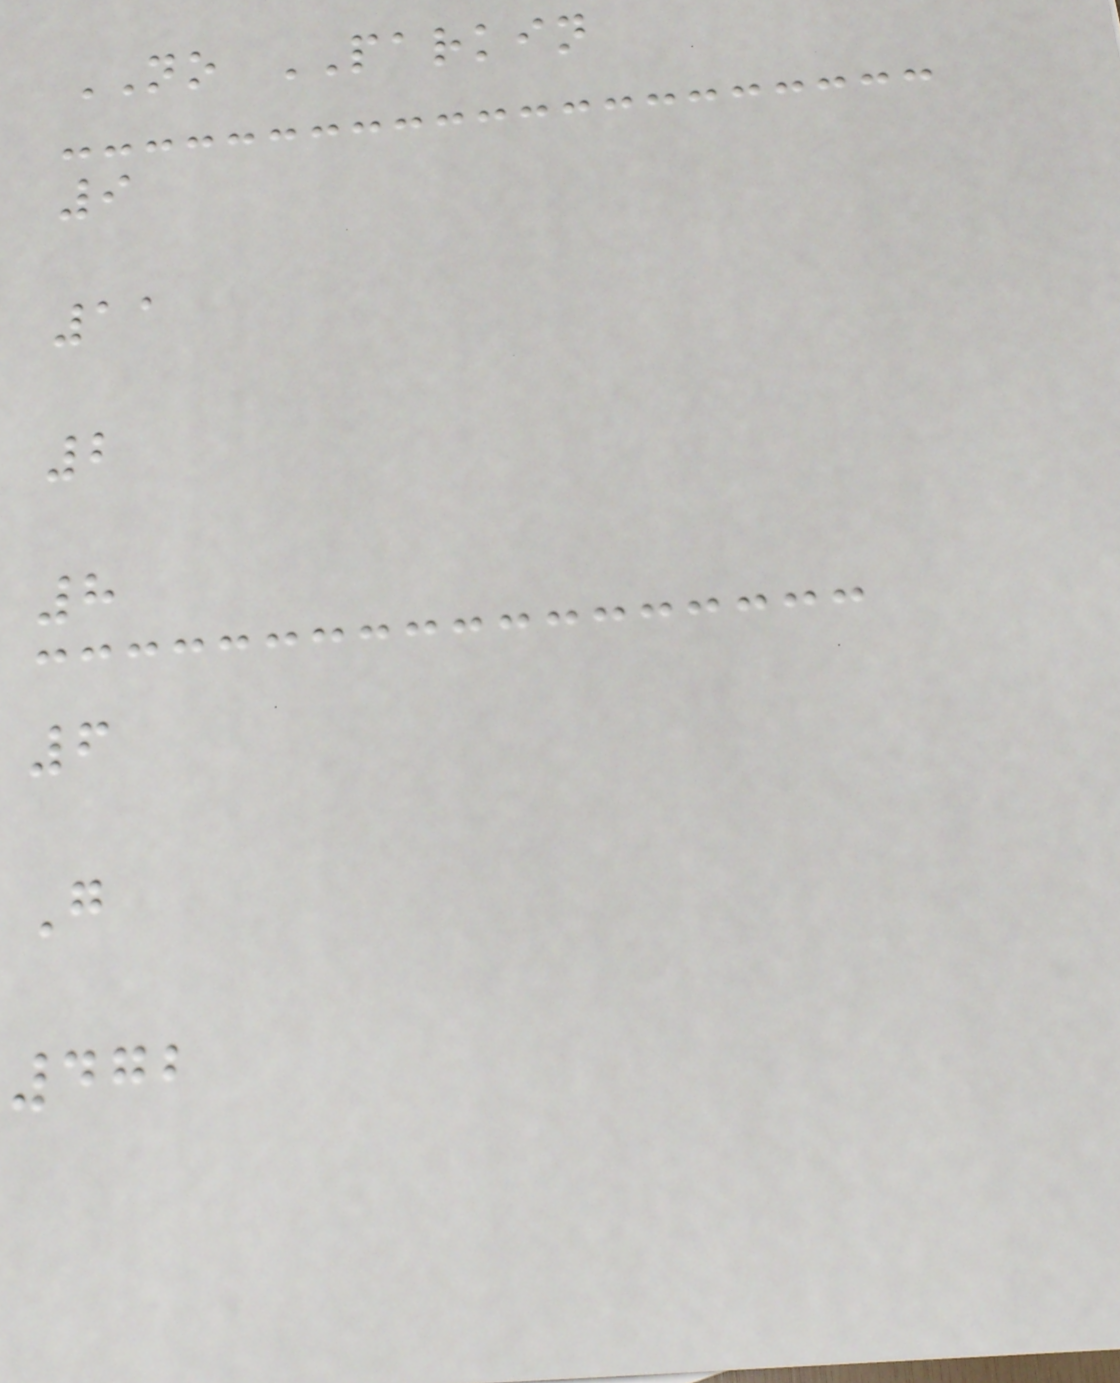NO PARKIN
9
11
2
8
6
G
472
